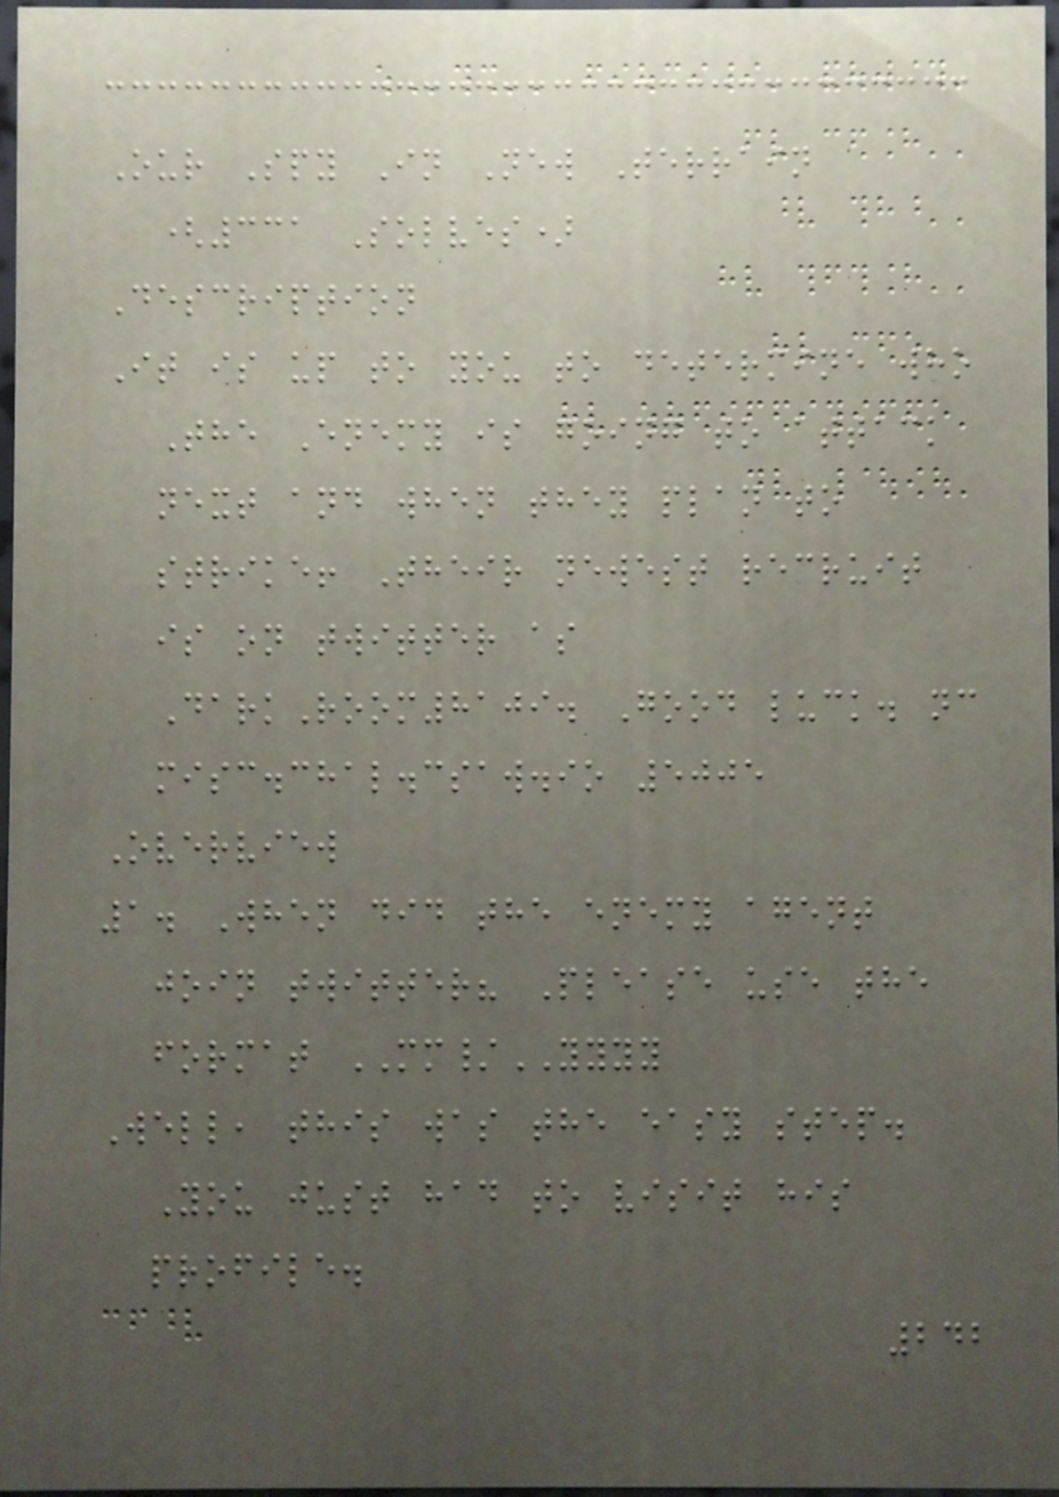Our Spy In New Terrain
(331 Solves)
Description
It is up to you to determine who
The Enemy is going to attack
next and when they plan to
strike! Their newest recruit
is on twitter as
DarkRoom8109. Good luck. nc
misc.chal.csaw.io 5005
Overview
1. When did the enemy agent
join twitter? Please use the
format MM/YYYY
Well, this was the easy step.
You just had to visit his
profile.
242
